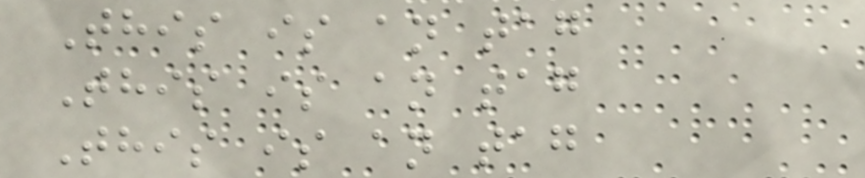This is an tag
This is an tag
This is an tag
